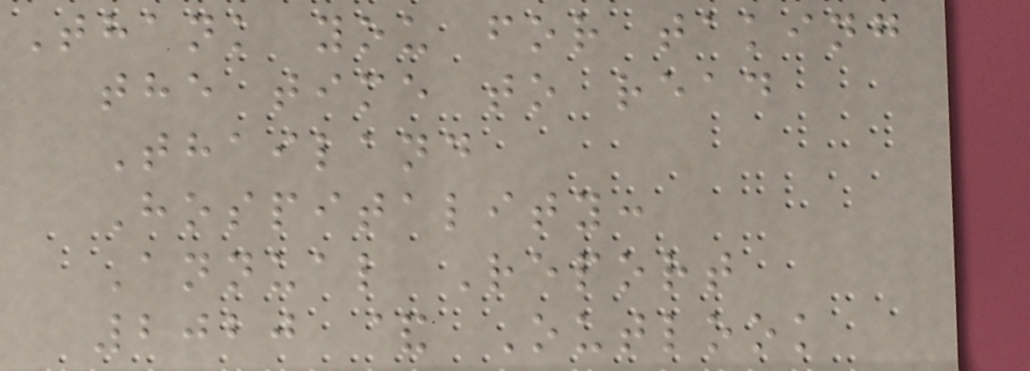Thank you for taking
the time to read
Thailand
Hospitality:
Annual Report
2020 & Outlook
